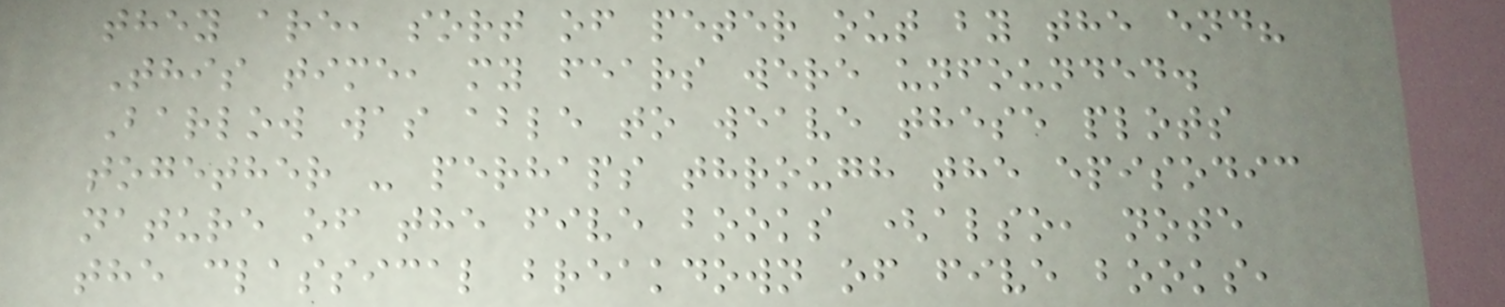they are, sort of peter out by the end?
This time, my fears were unfounded.
Barlow was able to weave these plots
together - perhaps through the episodic
nature of the five books (also, note
the classical breakdown of five books,
